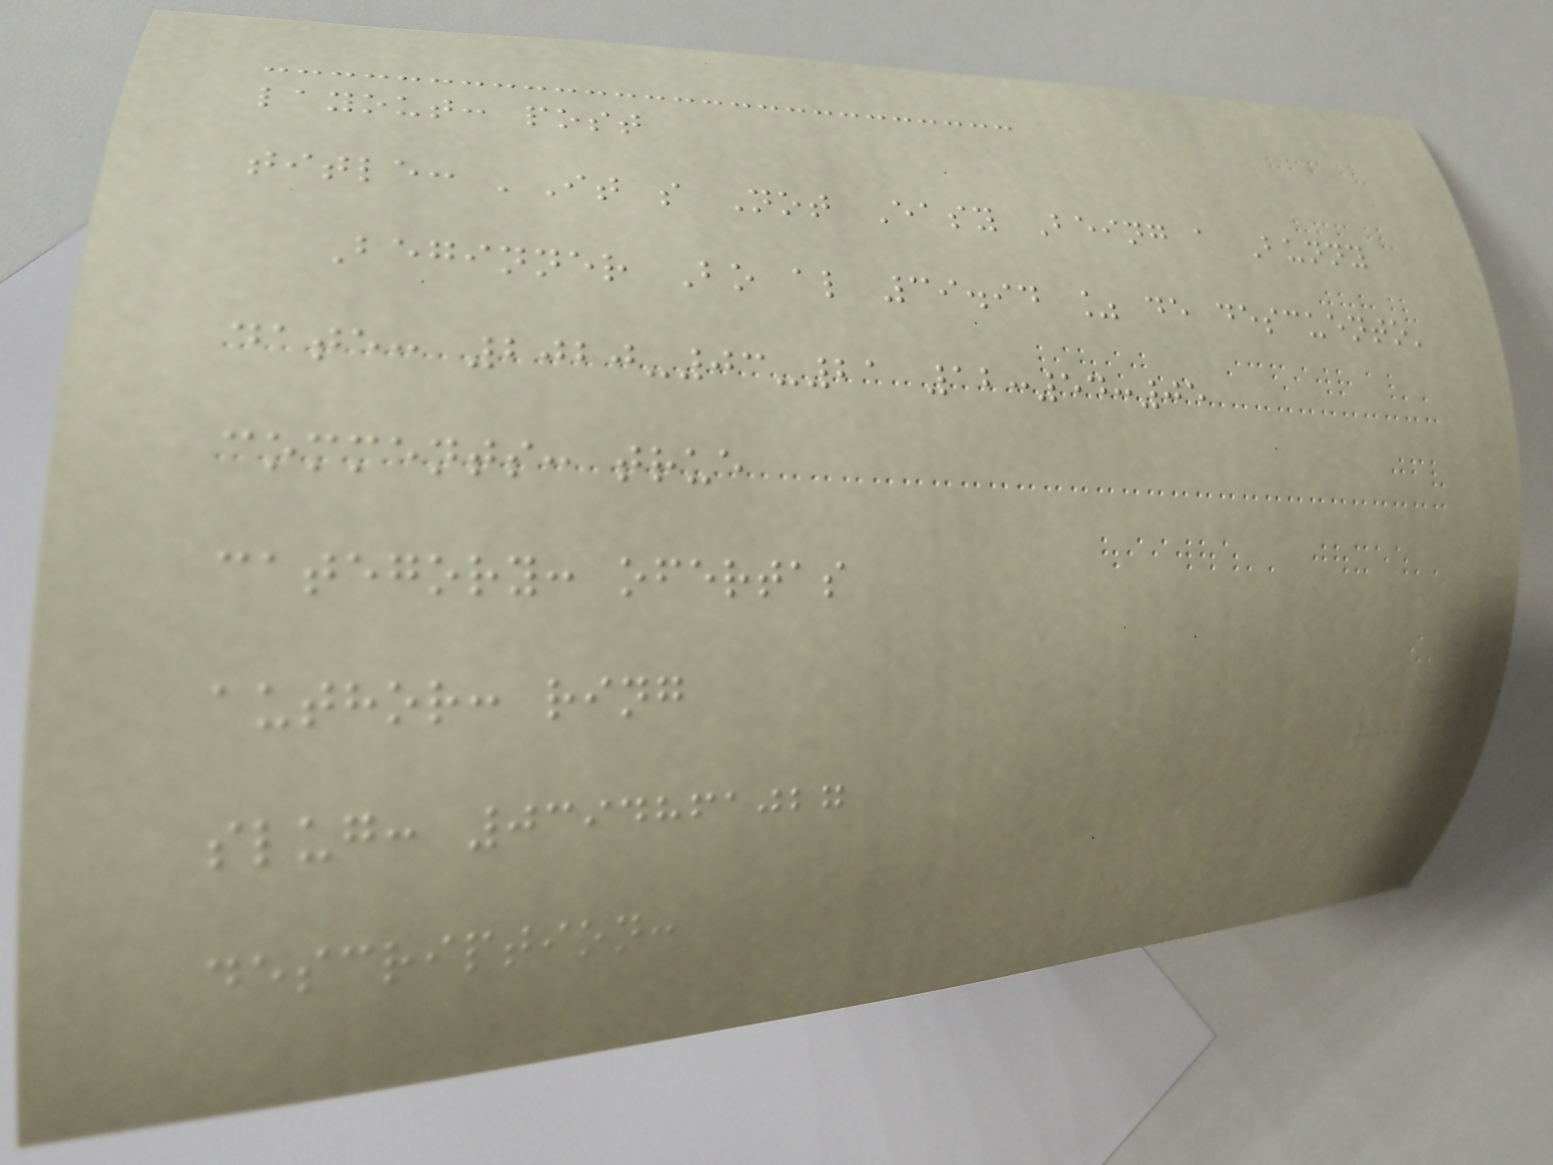layout: post
title: 'It s Not Easy Being a Bunny
Beginner Bo al 39.94 % de descuento'
date: 2020-03-21 12:54:05
comments: true
category: ofertas
author: ring
slug: 0394861027
description:
